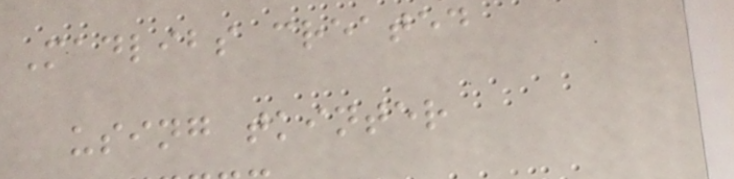Madlibs created
using tkinter
